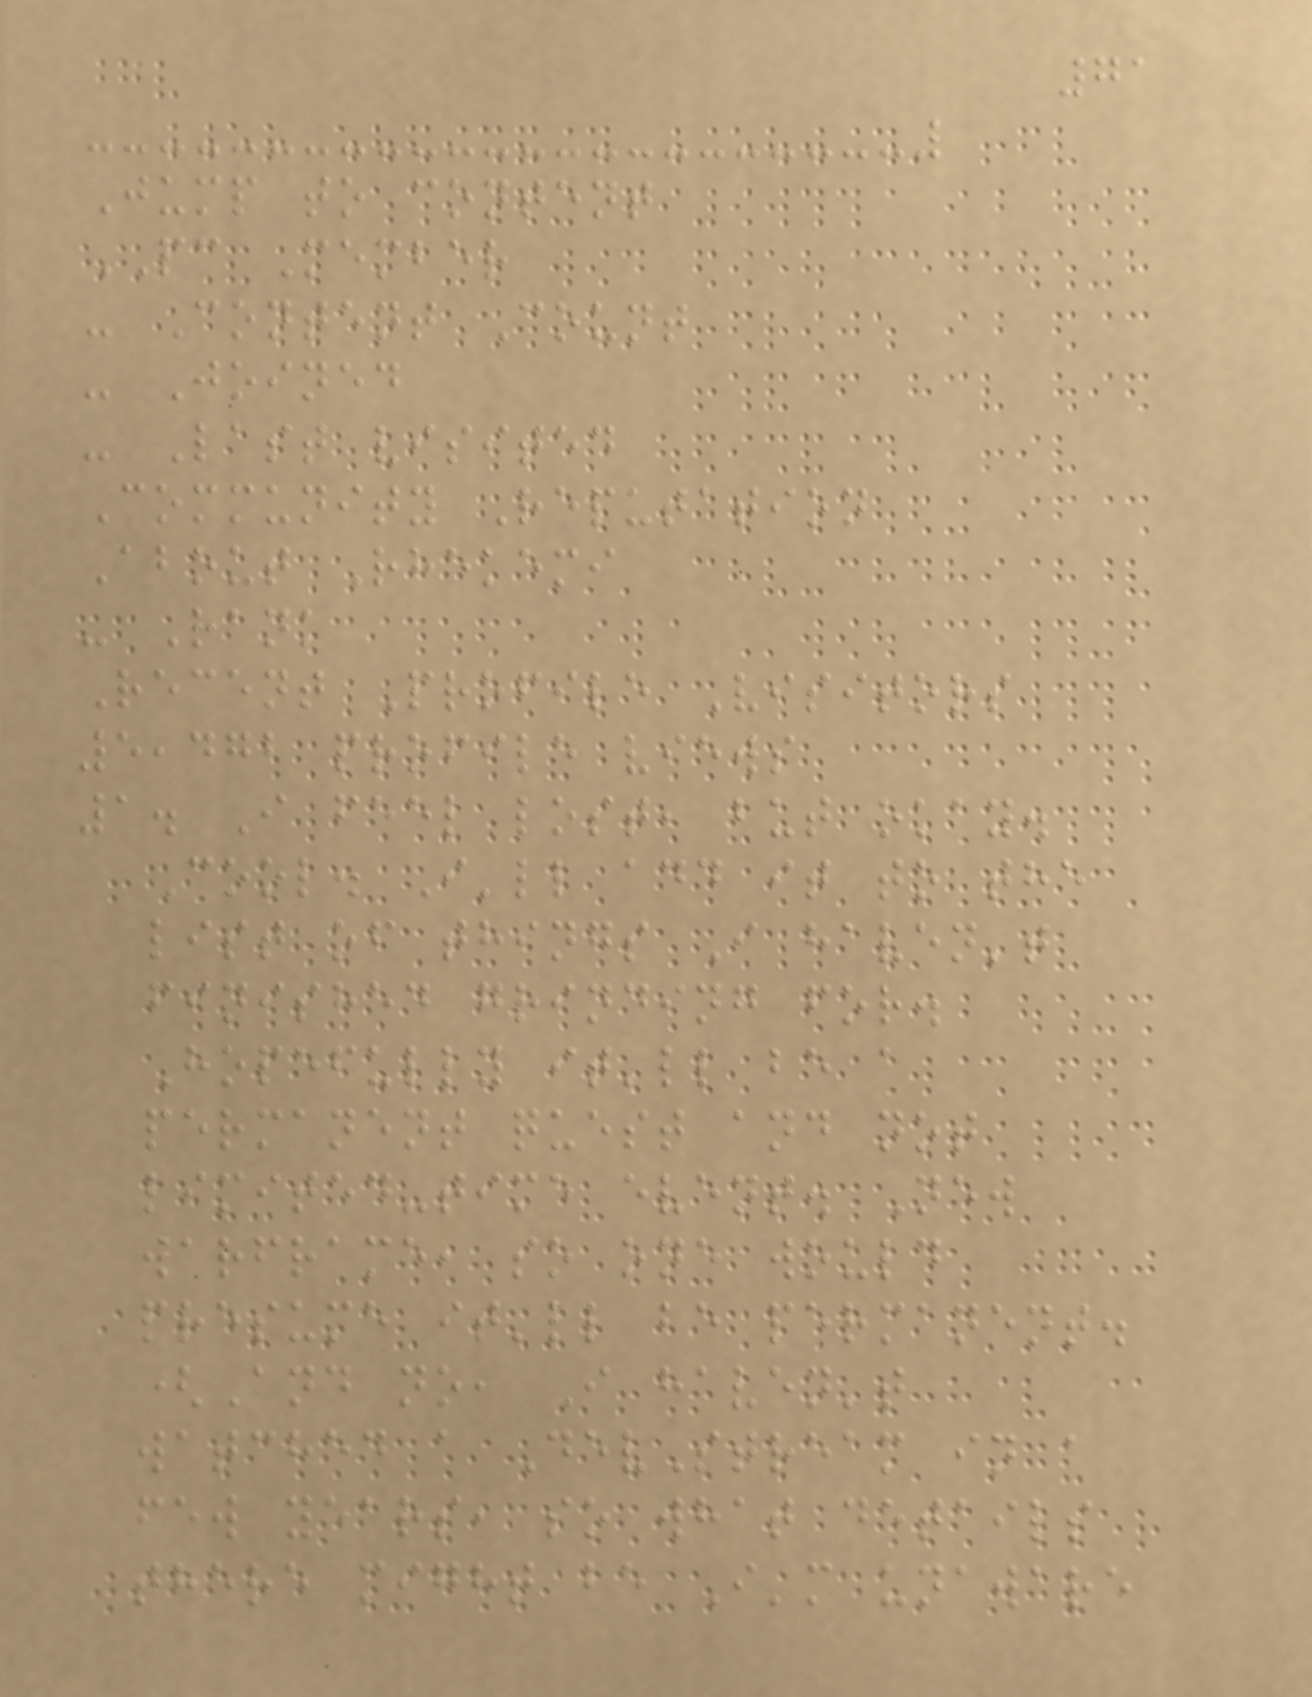71
Jump to content
PC Member
- Content Count
- Joined
- Last visited
Community Reputation
About Rhekemi
- Rank
Recent Profile Visitors
5,472 profile views
1. I feel lost, but okay.
Cool. I'll add it to the
list of things I haven't
finished grinding for.
Hopefully it'll be a
permanent quest and not
limited-time event. New
warframe, so one would
presume it'll be permanent.
(And no, I haven't
watched a DevStream in a
few years, so what details
there might be I'm unaware
